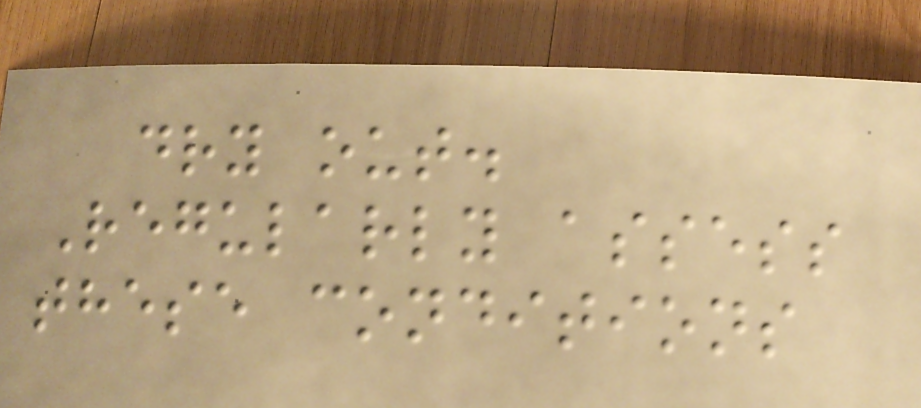dry out.
Regularly assess
these conditions
